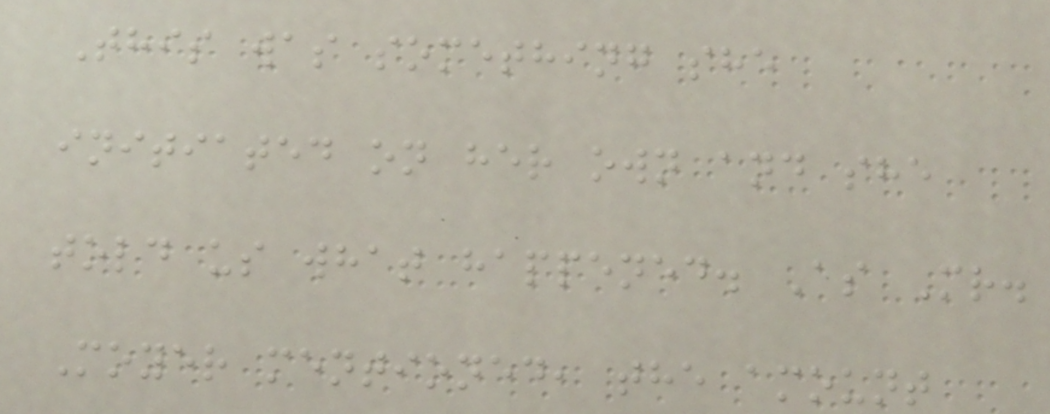This was something she
initiated on her own and she
told us what happened. As Mr.
Moyer mentioned, the amount
